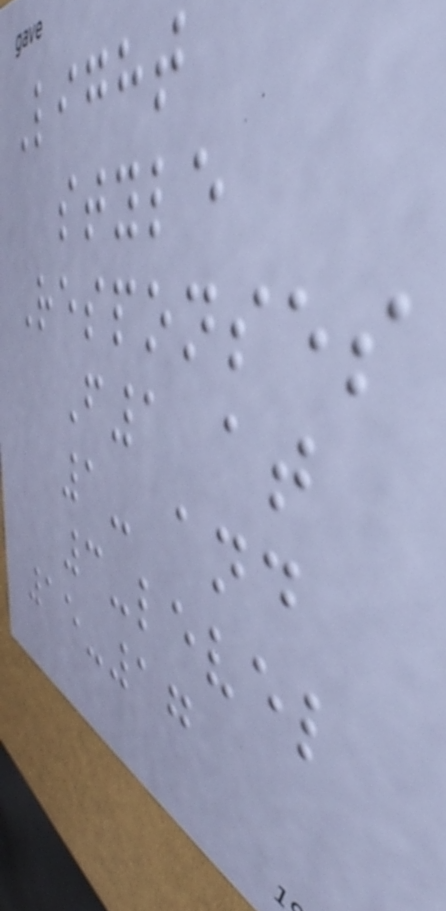Light
style
Responses
F1 at
1- and
3-level
15-17
